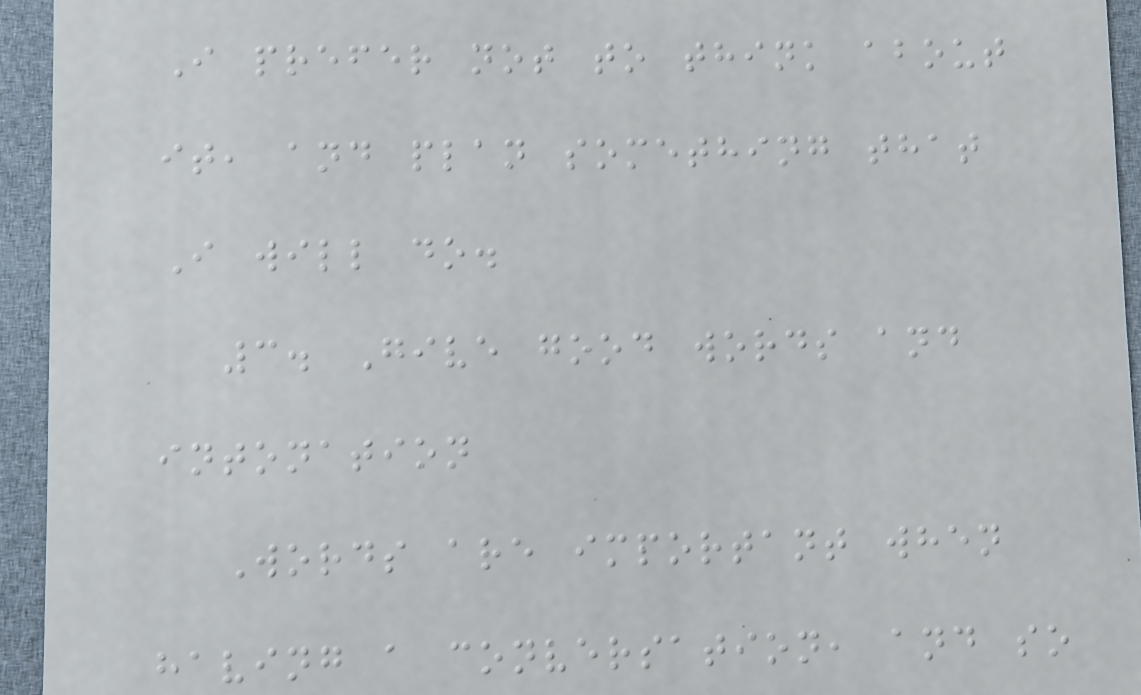I prefer not to think about
it, and plan something that
I will do.
3. Give good words and
intonation
Words are important when
having a conversation, and so
